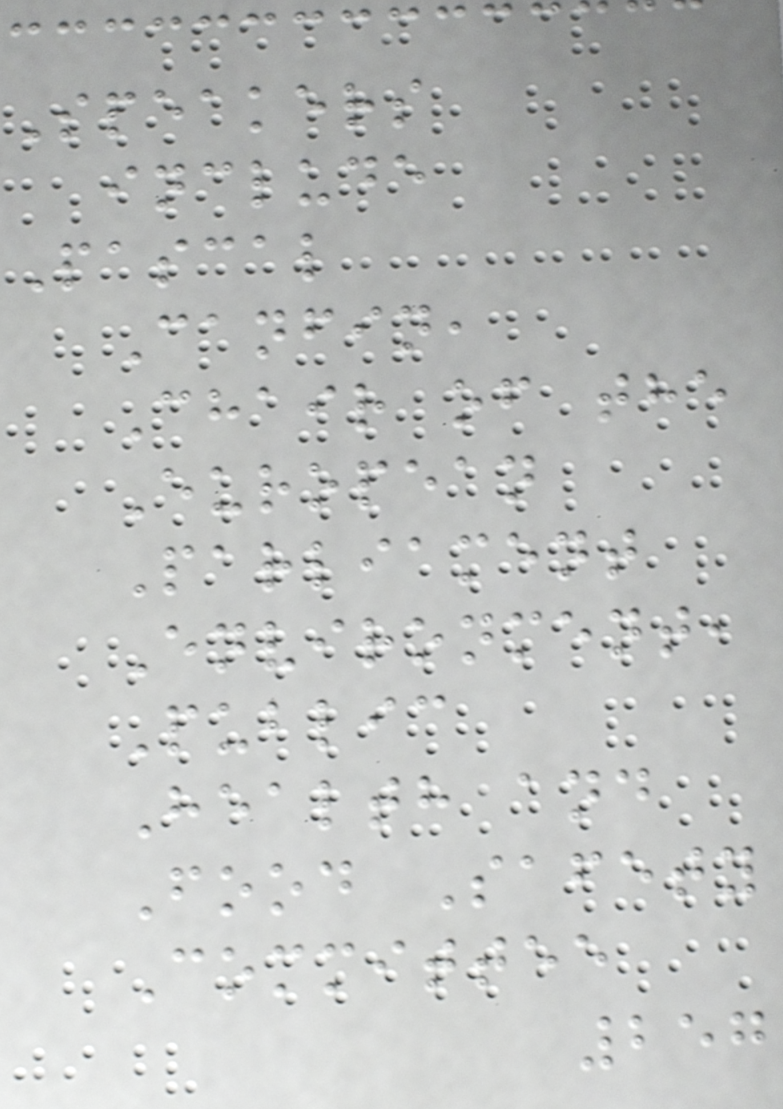Speakers
include
Pascal
Canfin,
Chair of the
European
Parliament
Environment,
Public
Health and
Food Safety
Committee
257
